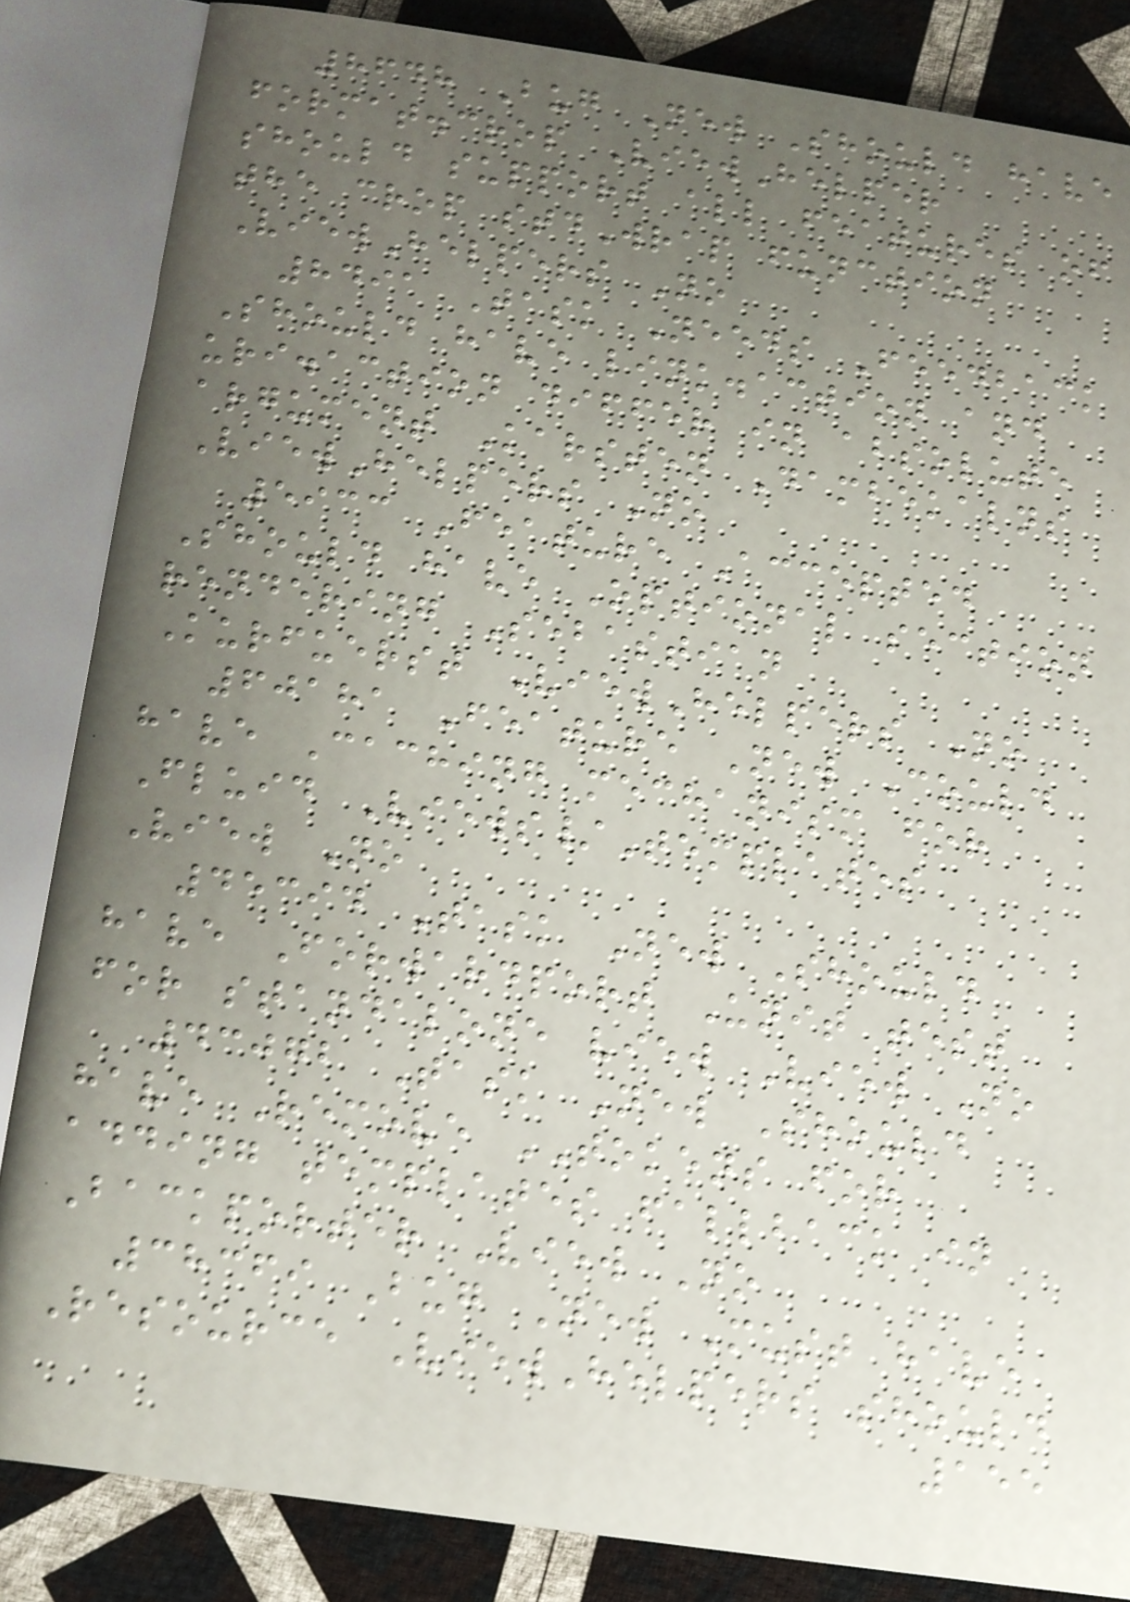8648 Bug New Should have
format.crop ViewHelper
should support all features of
the crop stdWrap function
ViewHelpers No
8491 Task Needs Feedback
Should have link.action and
uri.action differ in absolute
argument Karsten Dambekalns
ViewHelpers No
5933 Feature Accepted
Should have Optional section
rendering Sebastian
Kurfuerst ViewHelpers No
60181 Feature New Could
have Caching mechanism for
Fluid Views/Templates
View No
45394 Task New Should
have Forwardport Unit test
for standalone view View No
43072 Task New Should
have Remove TOKENS for
adding templates fallback in
Backporter View No
38369 Bug New Must have
Resource ViewHelpers should
155
